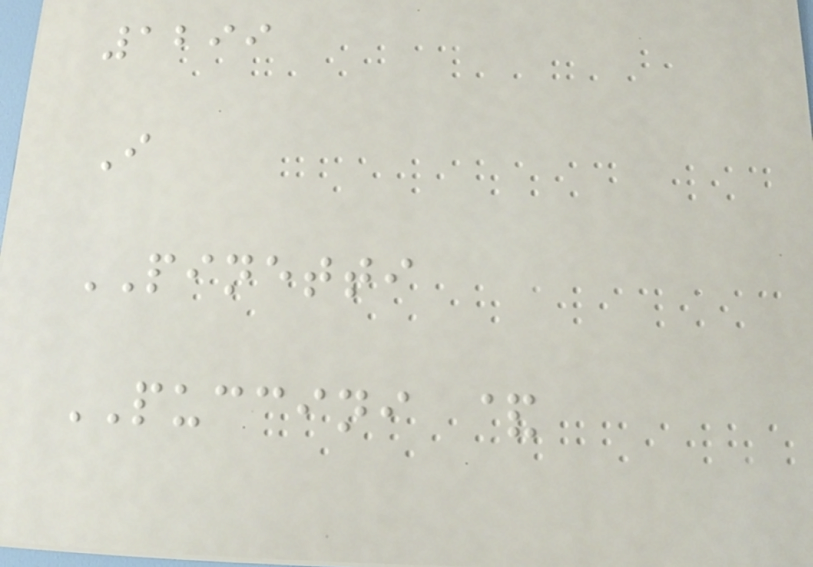1299
I
PINETTI
PUCCINI &
